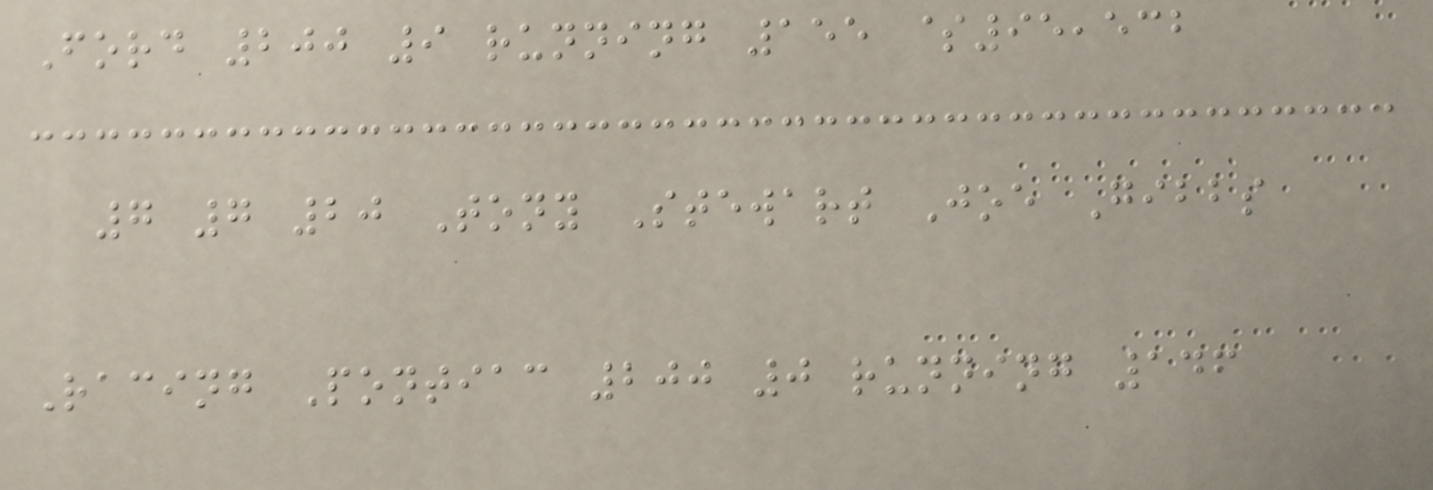Ford 200 9 running 155 $95,532
7 7 20 Tony Stewart Joe Gibbs
Racing Pontiac 200 0 running 146
